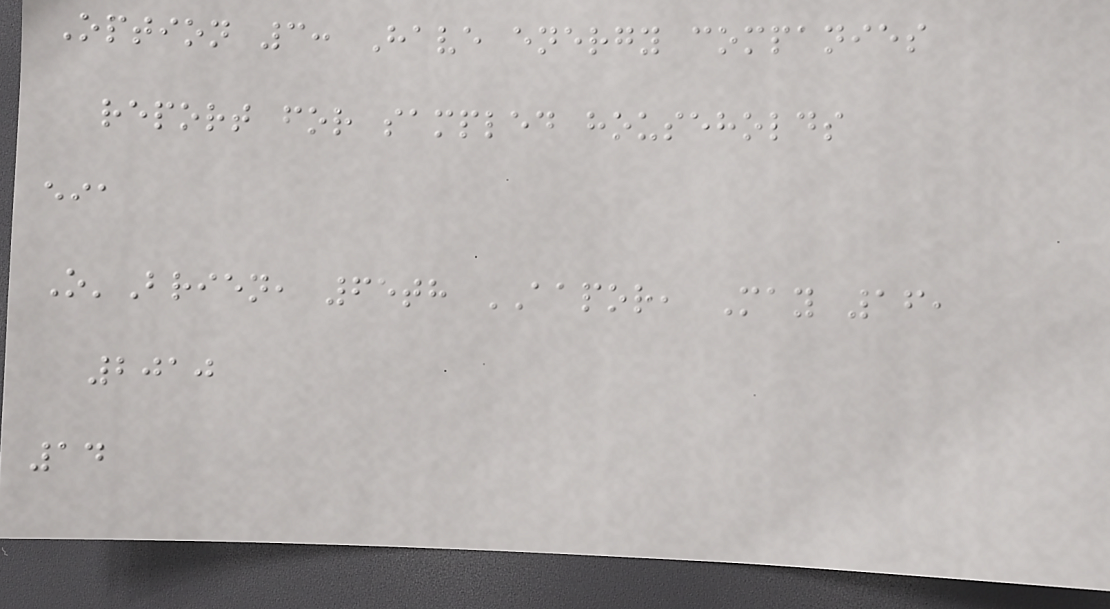Option 3: Have energy companies
report for sampled households
eia
O'Brien, 65th AAPOR, May 16,
2010
14
